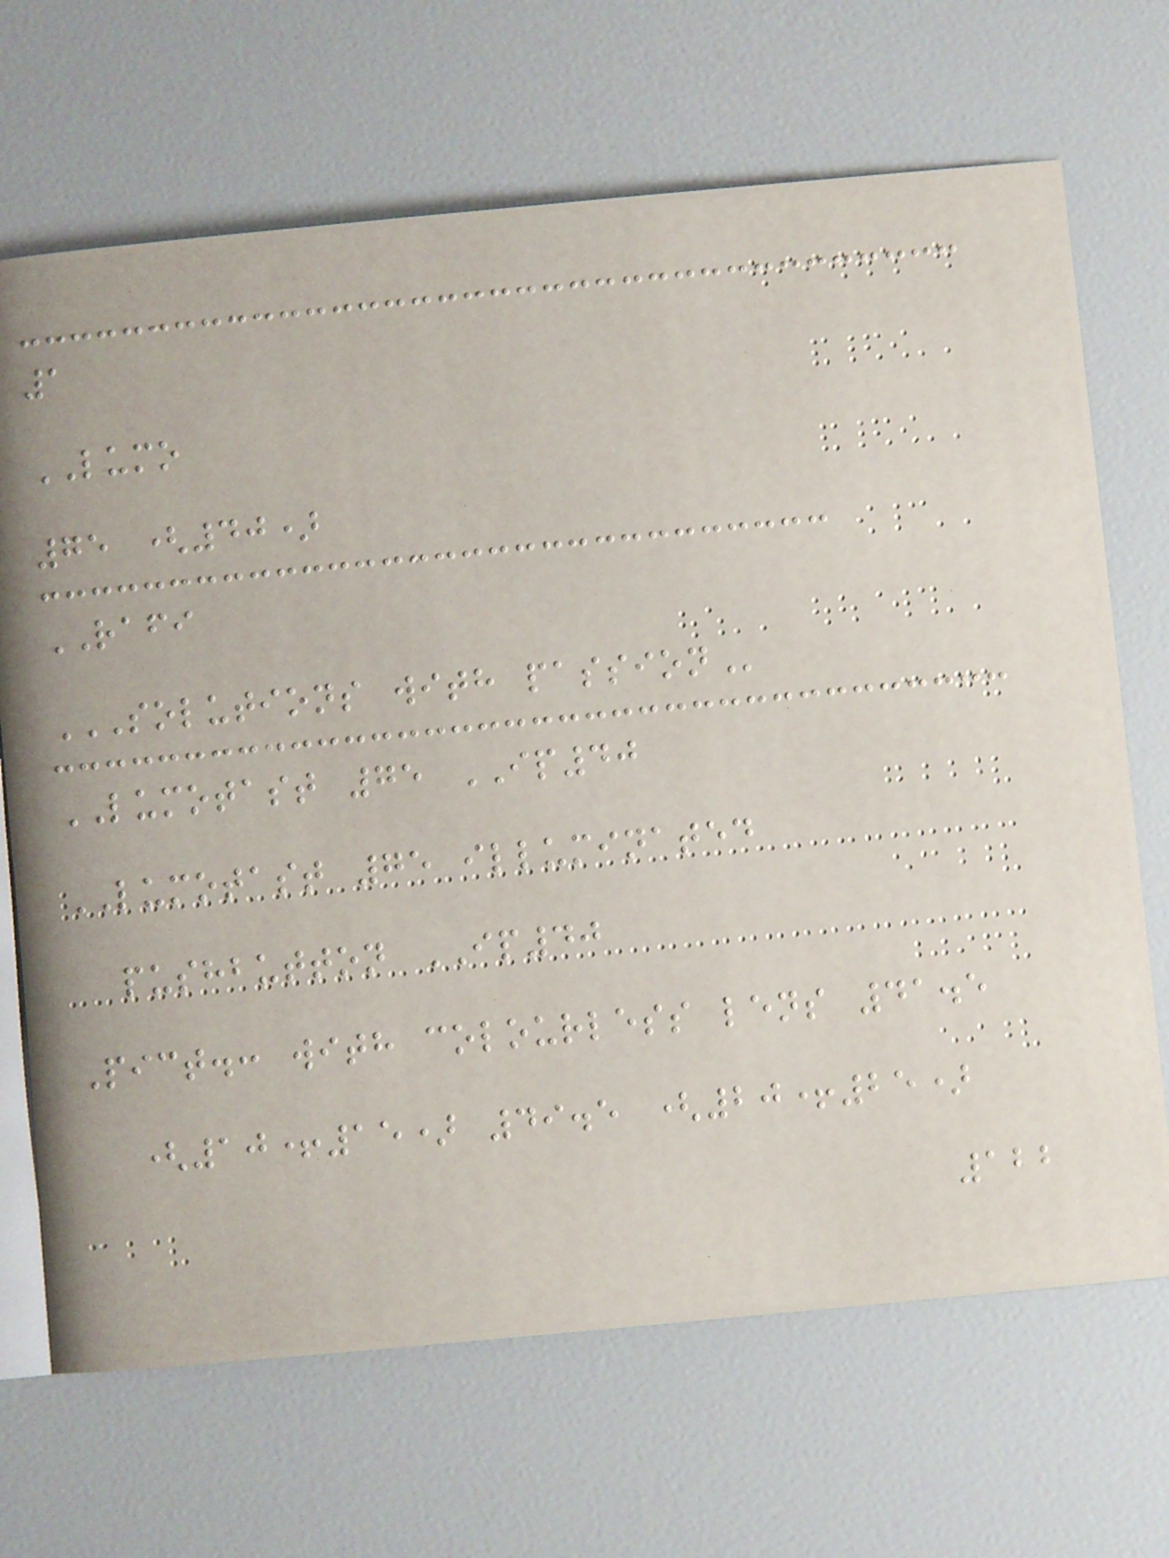1
LUMO
75 (40)
RAFI
SOLUTIONS WITH PASSION
LUMOTAST 75 IP40
LUMOTAST 75 illuminated
pushbutton IP40
Pict.: with colourless lens 41.5
(10+15) 49.5 (20+25)
122
